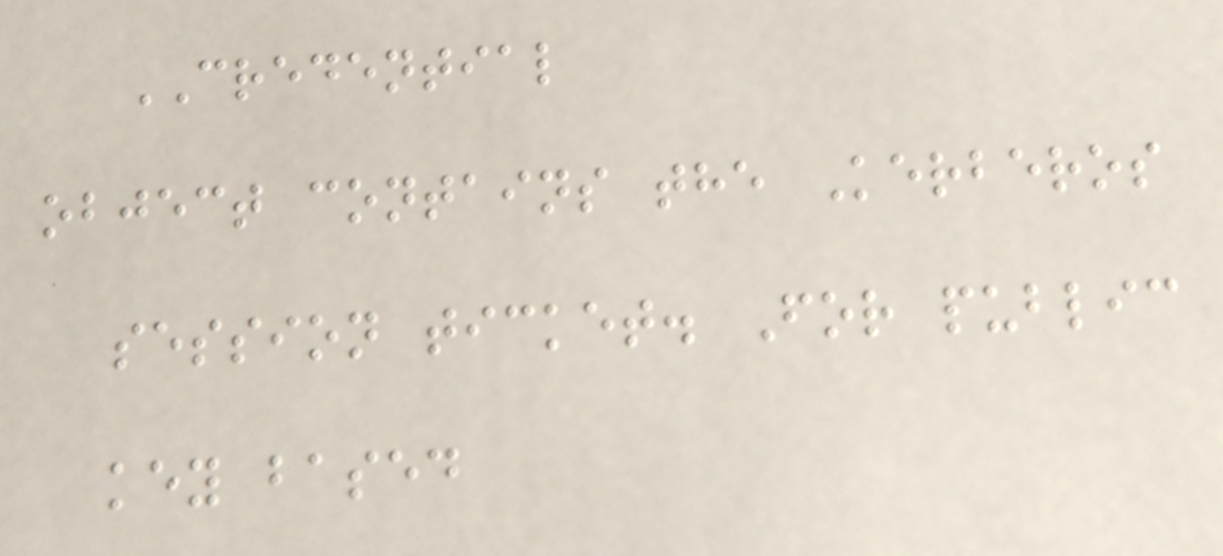CREDENTIAL
object contains the Kerberos
session ticket. For public
key based
